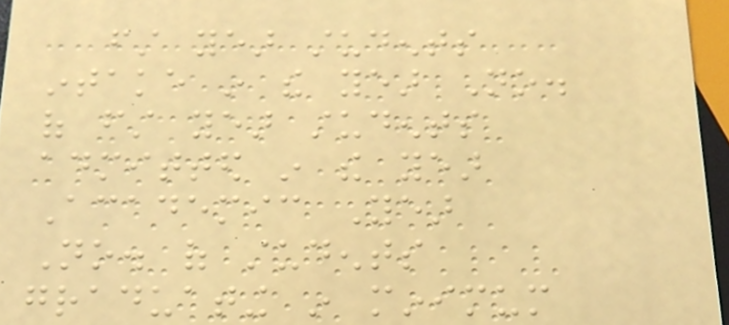first year students
intake in the year No.
of first year students
admitted in the year
Academic Year
No. of students
graduating in minimum
